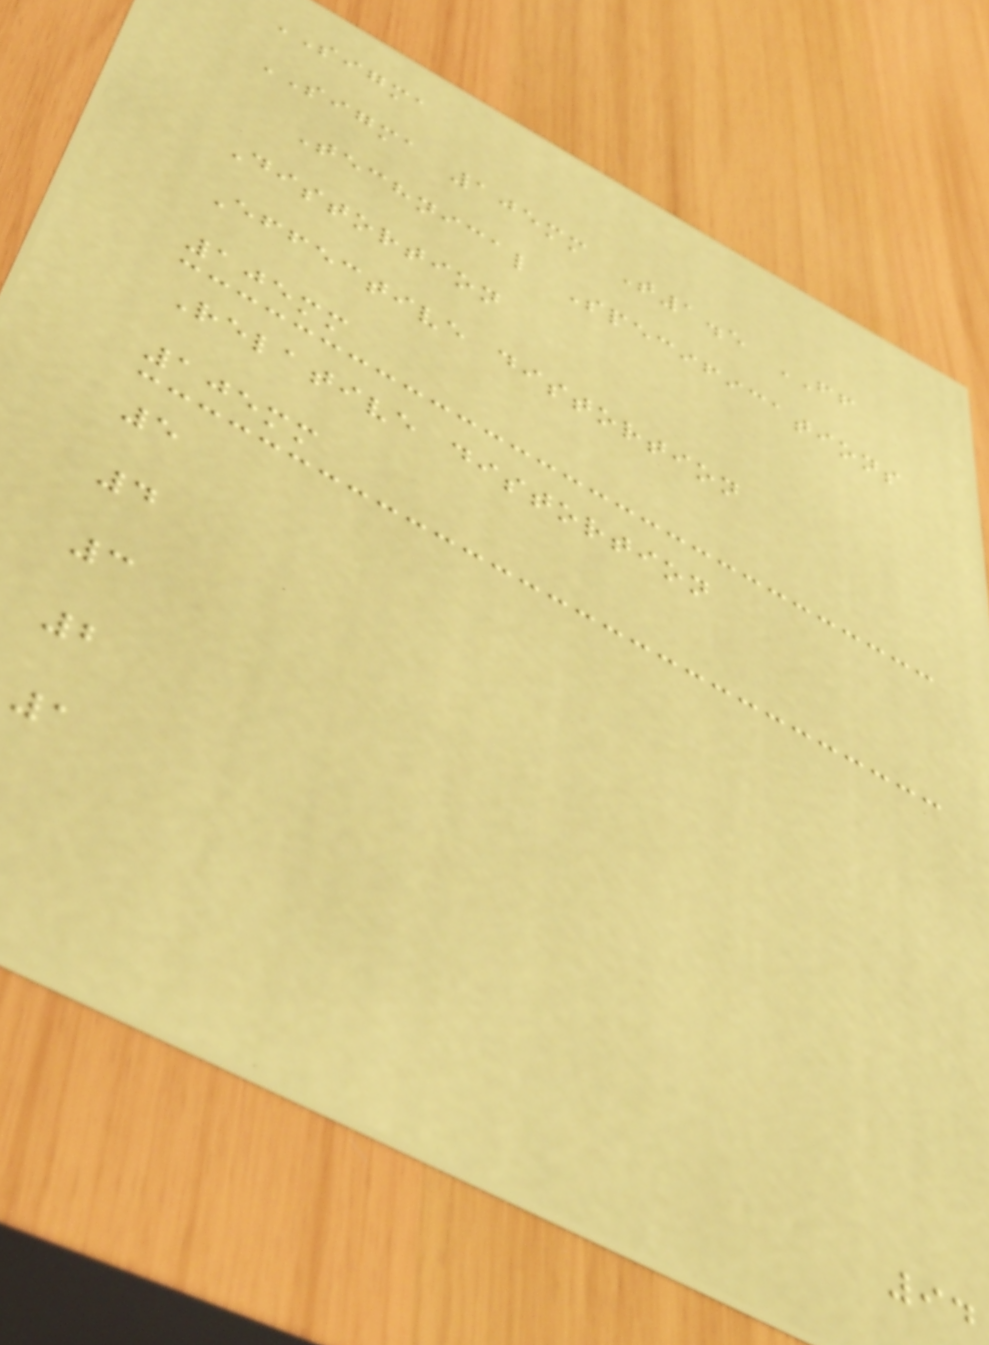SIGMA
SIGMA 105mm T1.5 FF
Technical Specifications
Distortion
Effective distortion
105mm
Relative distortion
105mm
5
4
3
2
1
94
